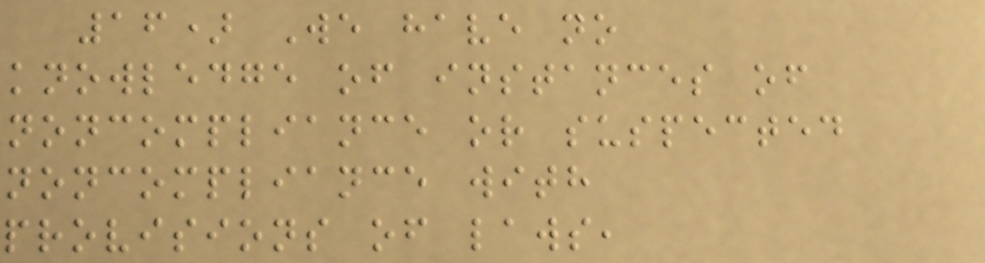16) We have no
knowledge of instances of
noncompliance or suspected
noncompliance with
provisions of laws,
